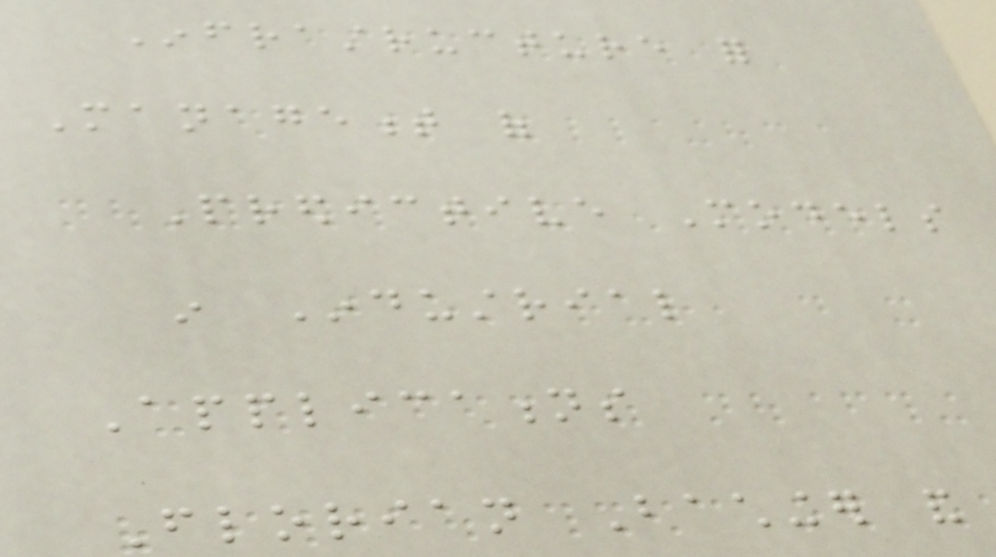Infrastructure for
Management of
Predictive Models
in Industrial
Applications
Florian Bachinger and
